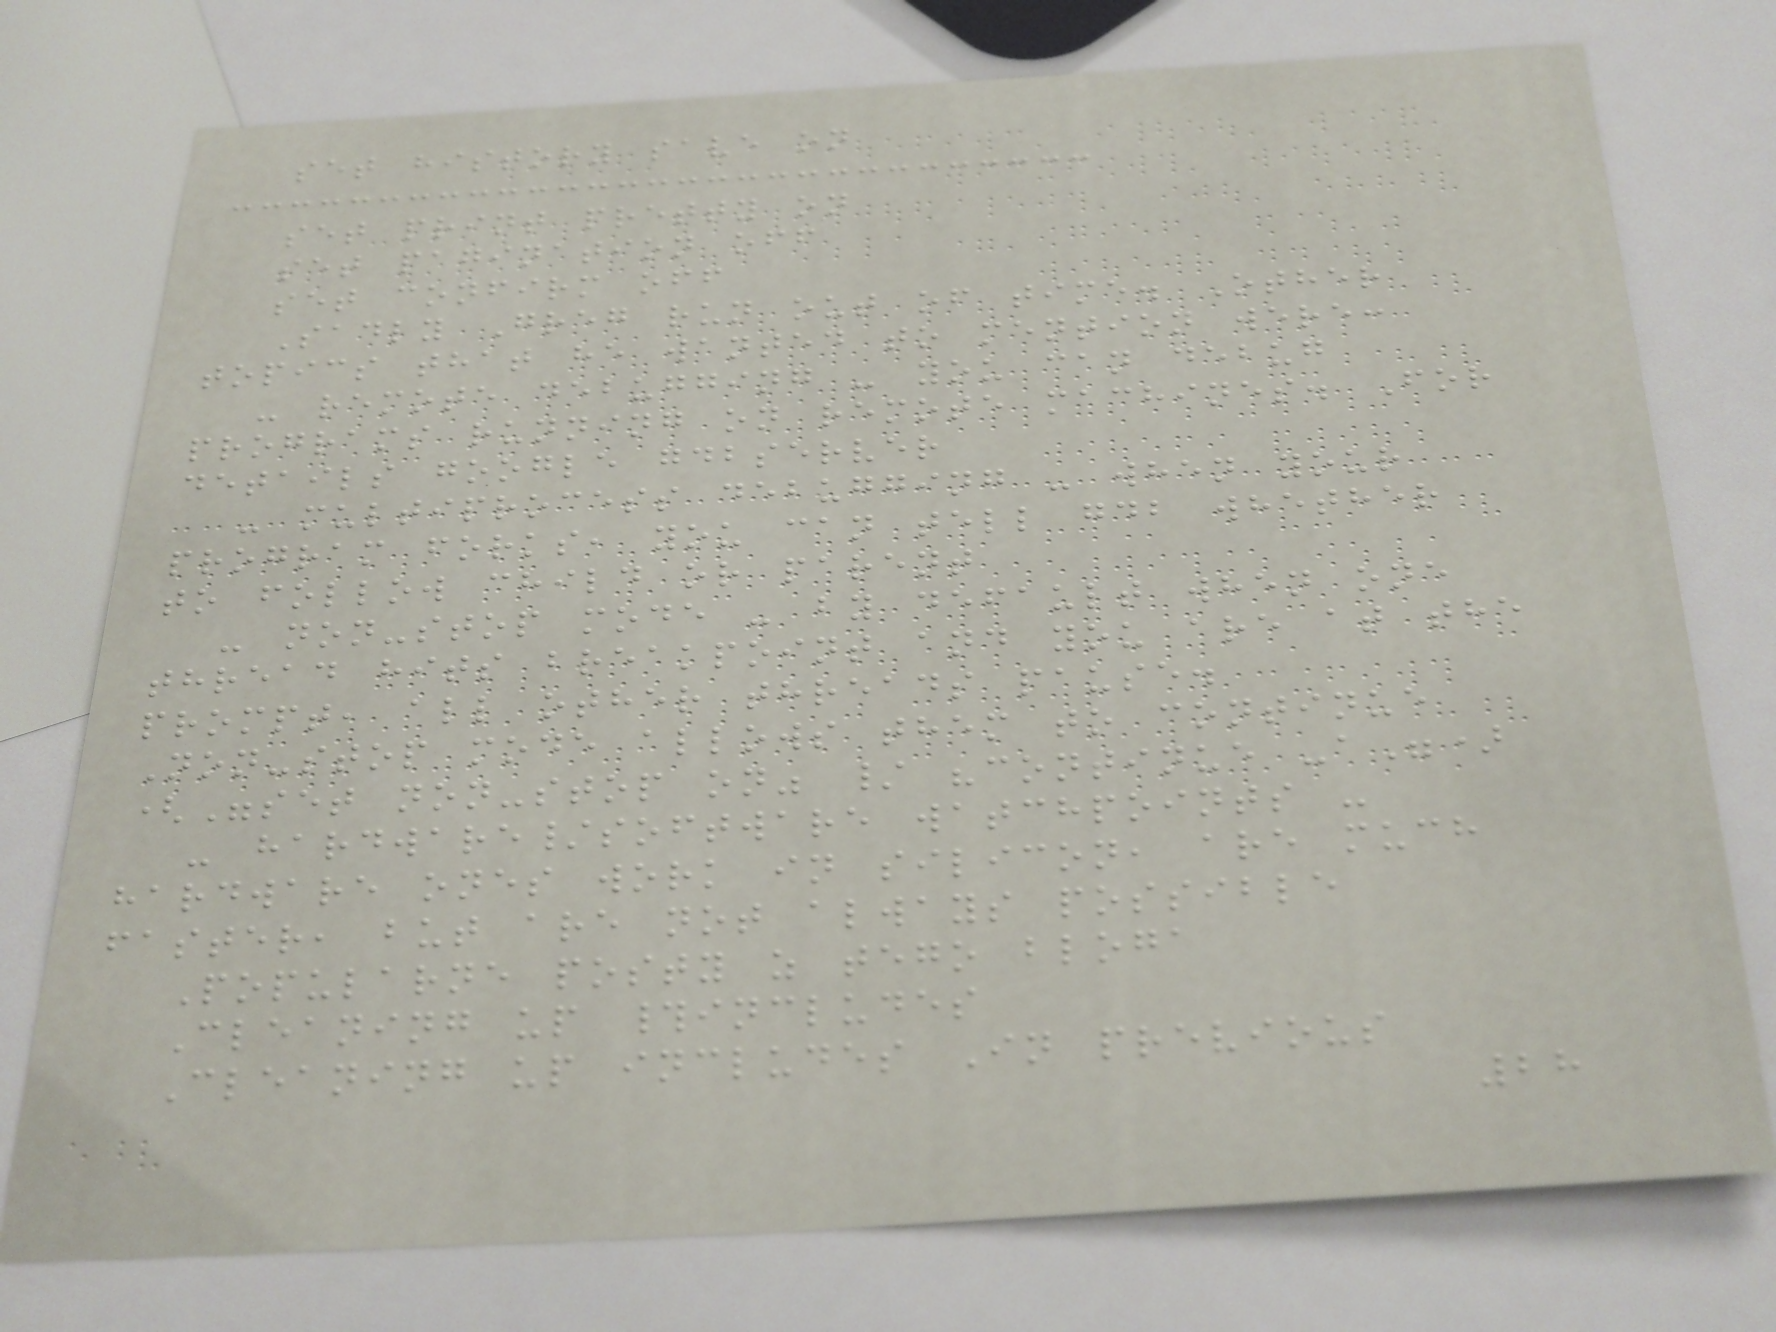set history save on
set print pretty on
set pagination off
set confirm off
Sadly Greg run out of time. Other
topics that he wanted to mention were:
- remote debugging - you can debug
programs running on remote machines. For
details google gdbserver
- multiprocess debugging - when your
program forks, you can tell gdb whether
to follow child or parent
- non-stop mode - by default when one
thread hits breakpoint and you are at the
prompt, all other threads pause.
Non-stop mode allows them to continue
("set non-stop on" / "continue -a")
- hardware/software watchpoints -
hardware ones work in silicon, are much
faster, but are not always possible
Popularne posty z tego bloga
Cleaning up #includes
Cleaning up includes In previous
28
